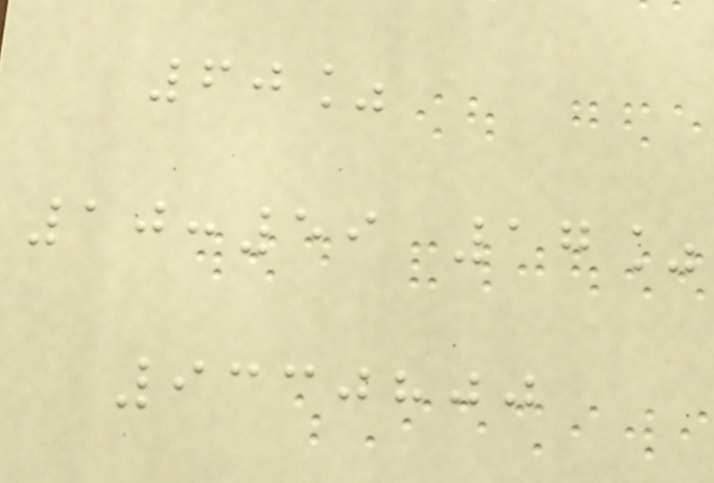60%
10:59 17%
9330800
